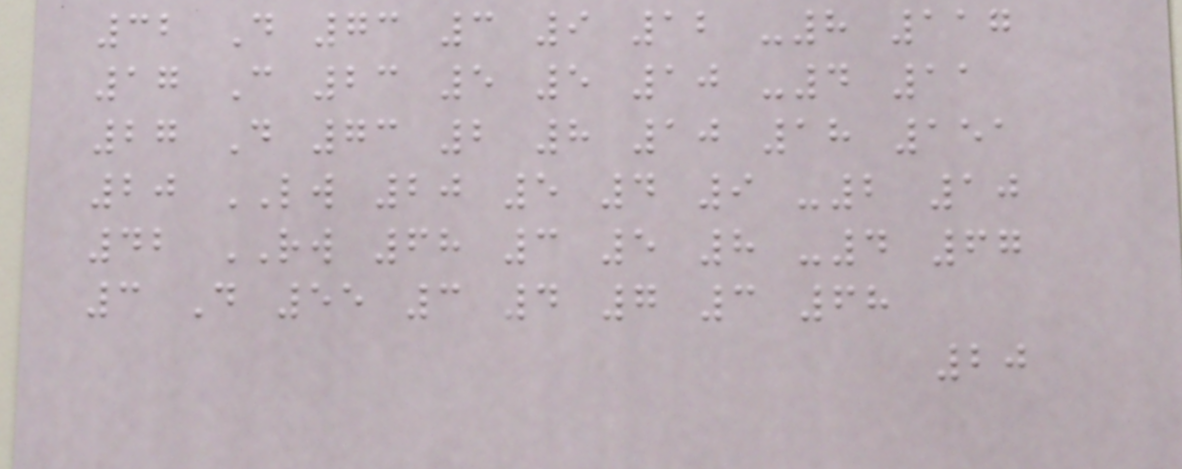32 D 73 3 9 12 -8 117
17 C 23 5 5 10 -4 11
27 D 73 2 8 10 18 151
20 LW 20 5 4 9 -2 10
42 RW 68 3 5 8 -4 67
3 D 55 3 4 7 3 68
20
